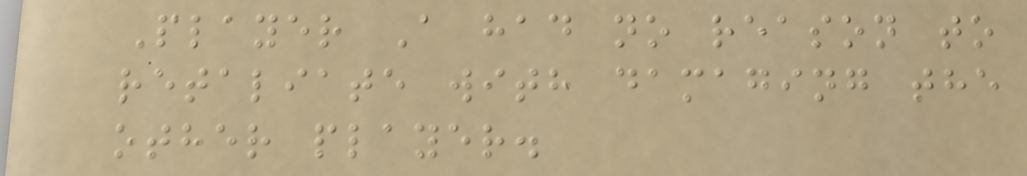Player A had no reason to
retaliate with damaging the
other player.
